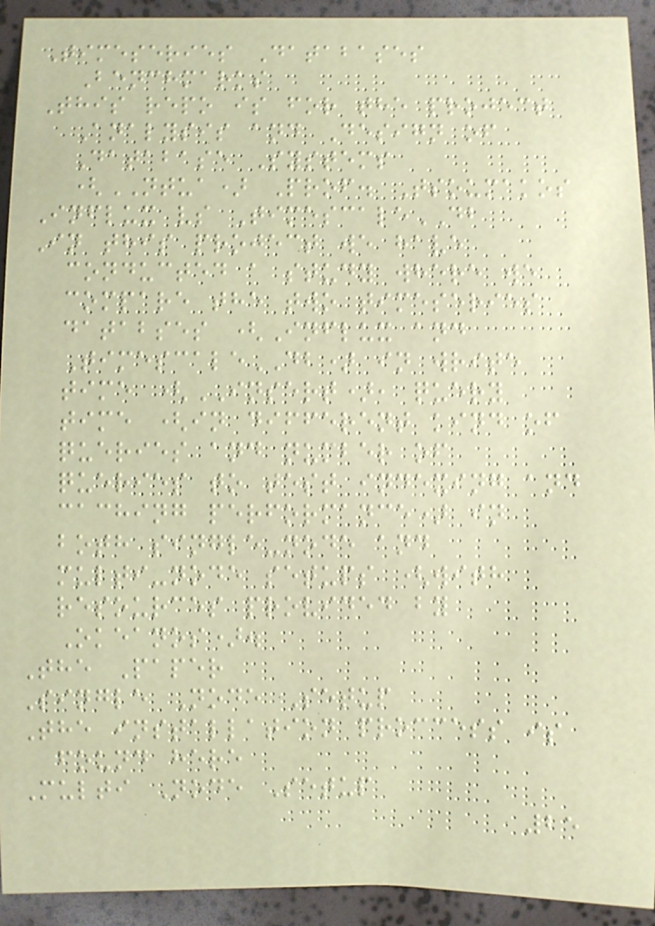Timeseries Databases
Benchmarks
This repo is for the project
Analysis and Design of
Database Systems
(NTUA) Prof. Tsoumakos
Influx vs TimescaleDB
In this project we have
conducted a study where we
compare the two timeseries
databses (Influx and
TimescaleDB) in write
time (INSERT), query
time (in different kind of
queries and number of
queries to test indexing and
caching performance) in
both single-node and
multi-node setups (with
resources provided by
Okeanos).
The Paper
Single Node Setup
The installation proccess is
found here
Multi Node Setup
25
